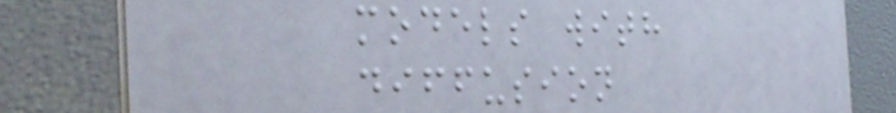models with
diffusion
